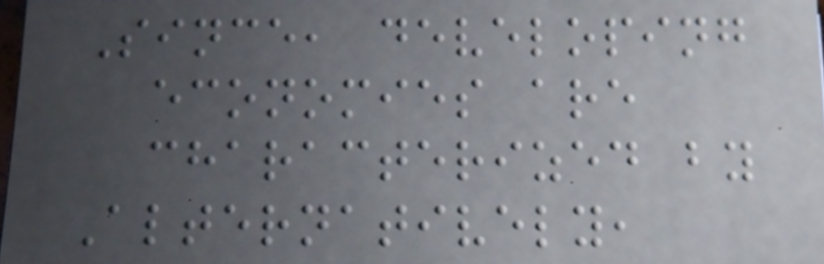Since, developing
economies are
characterized by
Alternatively,
